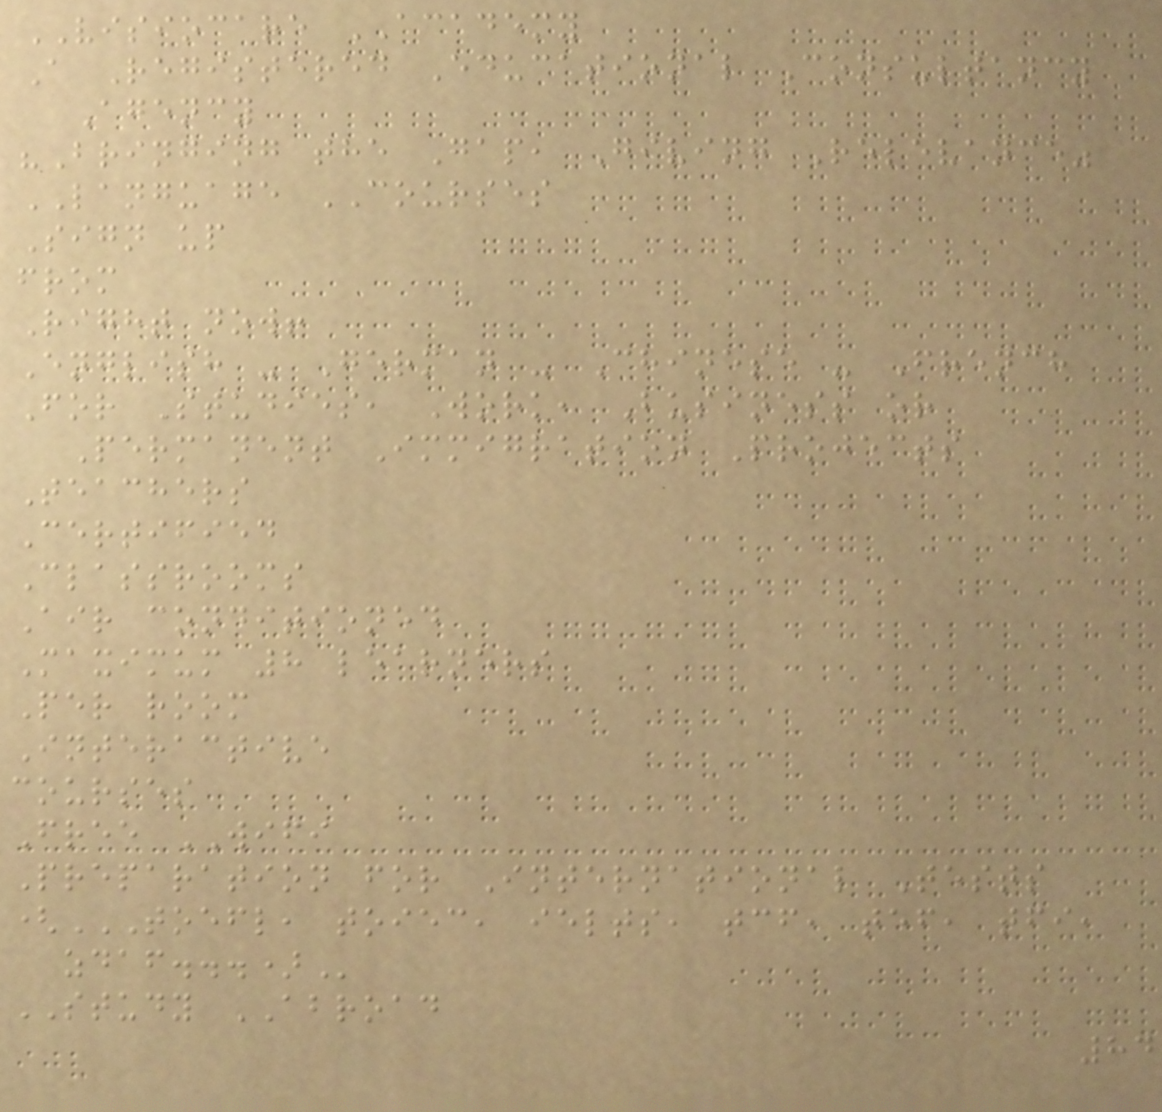VISIOCARE ACADEMY
A Registered Educational Consultancy
Agency
"Bringing the Gap, Giving Relevance"
LANGUAGE COURSES
Sign up
from
Right now!
English - German - Chinese - French
For Studies, Work, Business or
Permanent Immigration Projects
Teachers
Certified
Classrooms
Air conditioned
Maximum 8 learners
Per room
Interactive
courses
Free WIFI
Preparation for International Tests
(TOEFL, TOIEC, IELTS, TCF, TEF, TFI,
ZDAF...)
STUDY ABROAD
84
